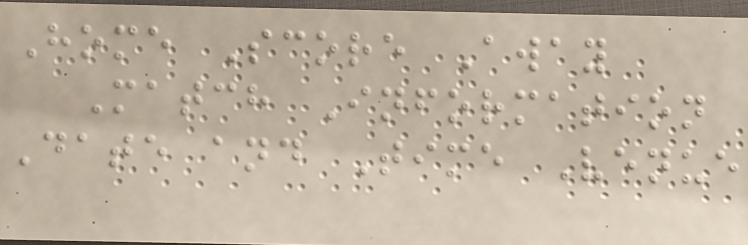Home Score Away
Match Information
Date and Time Venue
